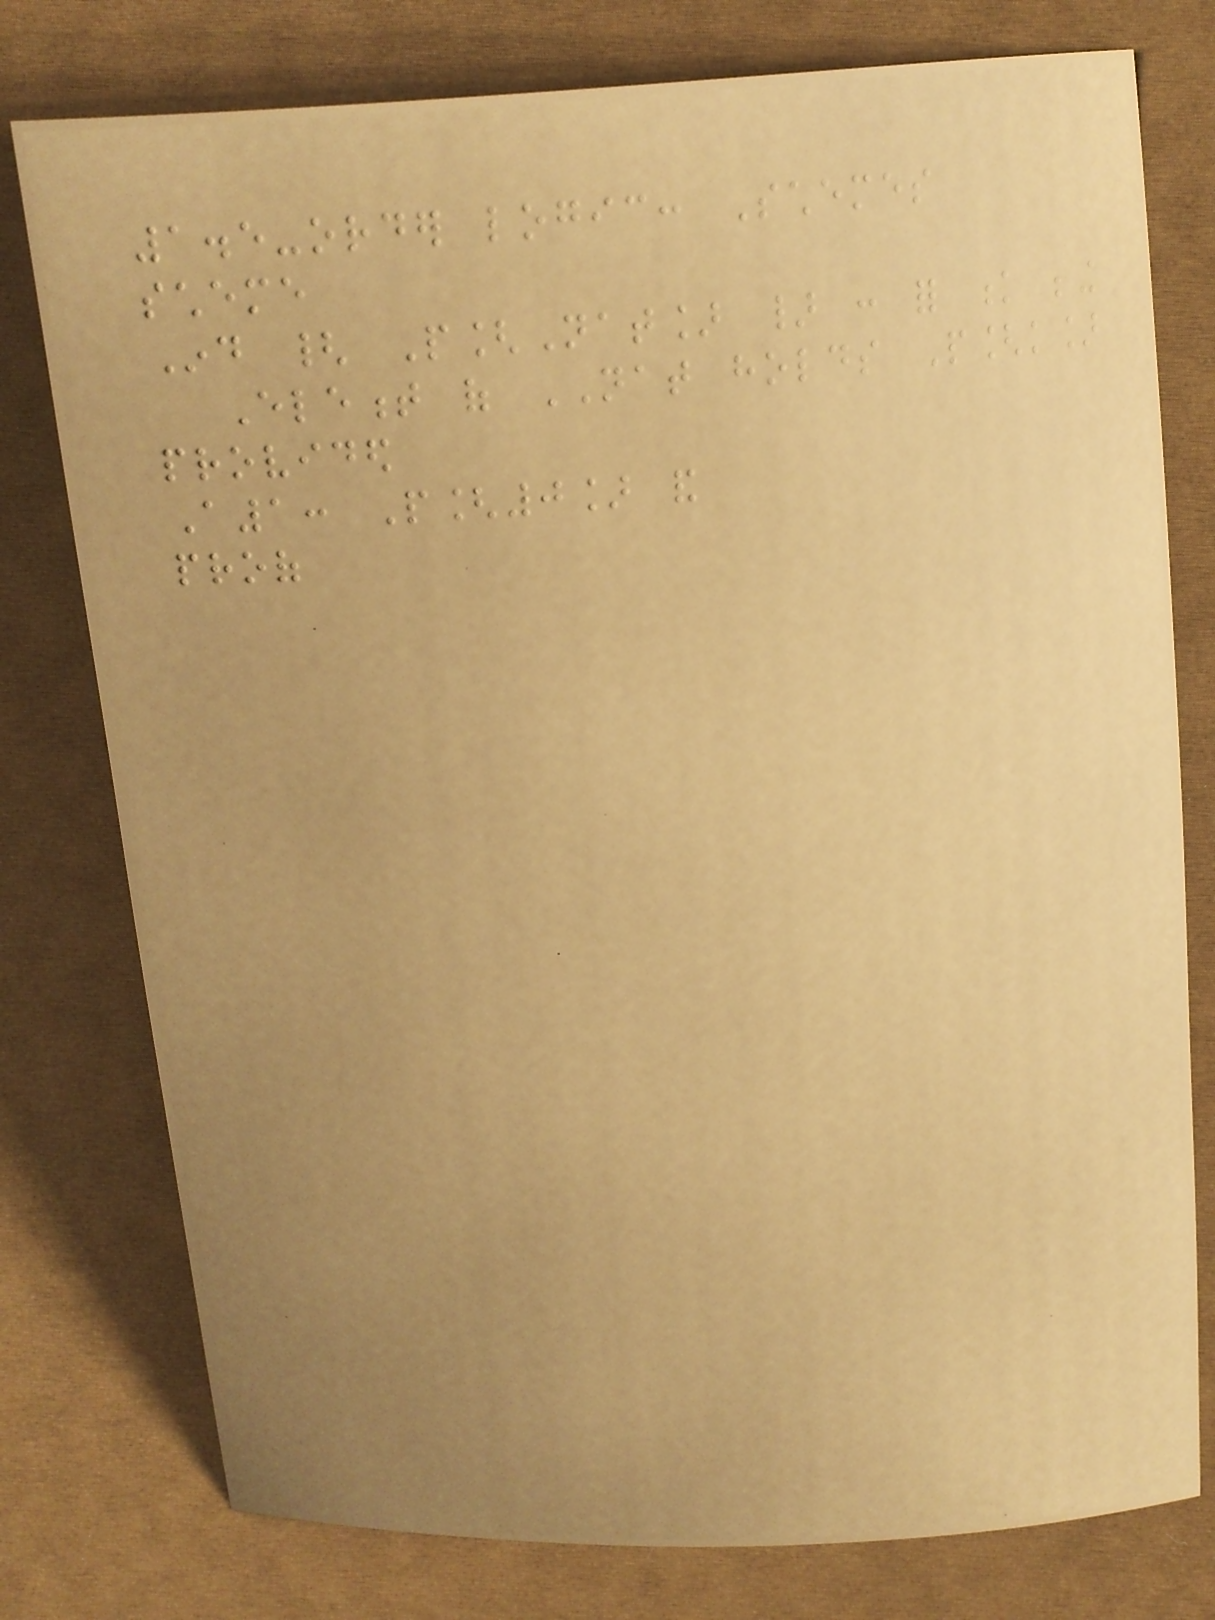1.5-order logic: Schemes
scheme
Ind { P[Nat] } : for k being
Element of NAT holds P[k]
provided
A1: P[0] and
proof
